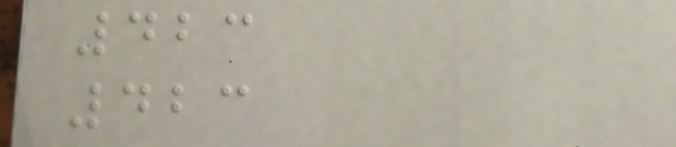423
423
